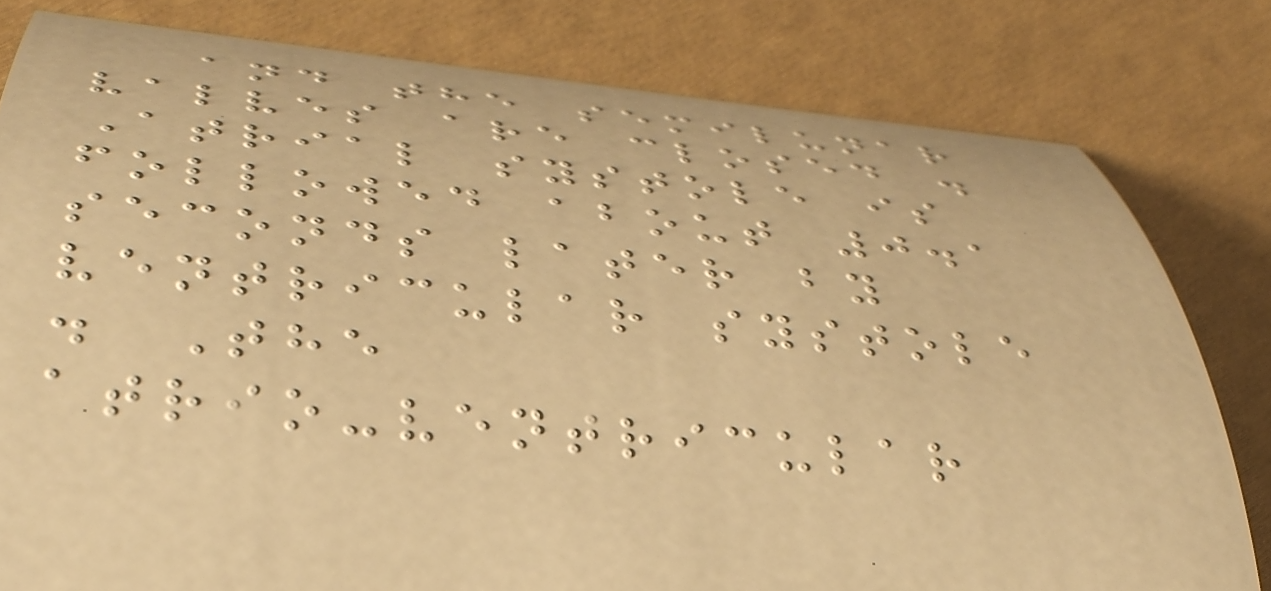and the semilunar
valves are closed .
Atrial systole is
followed about 0.1
seconds later by
ventricular systole
. The
atrio-ventricular
